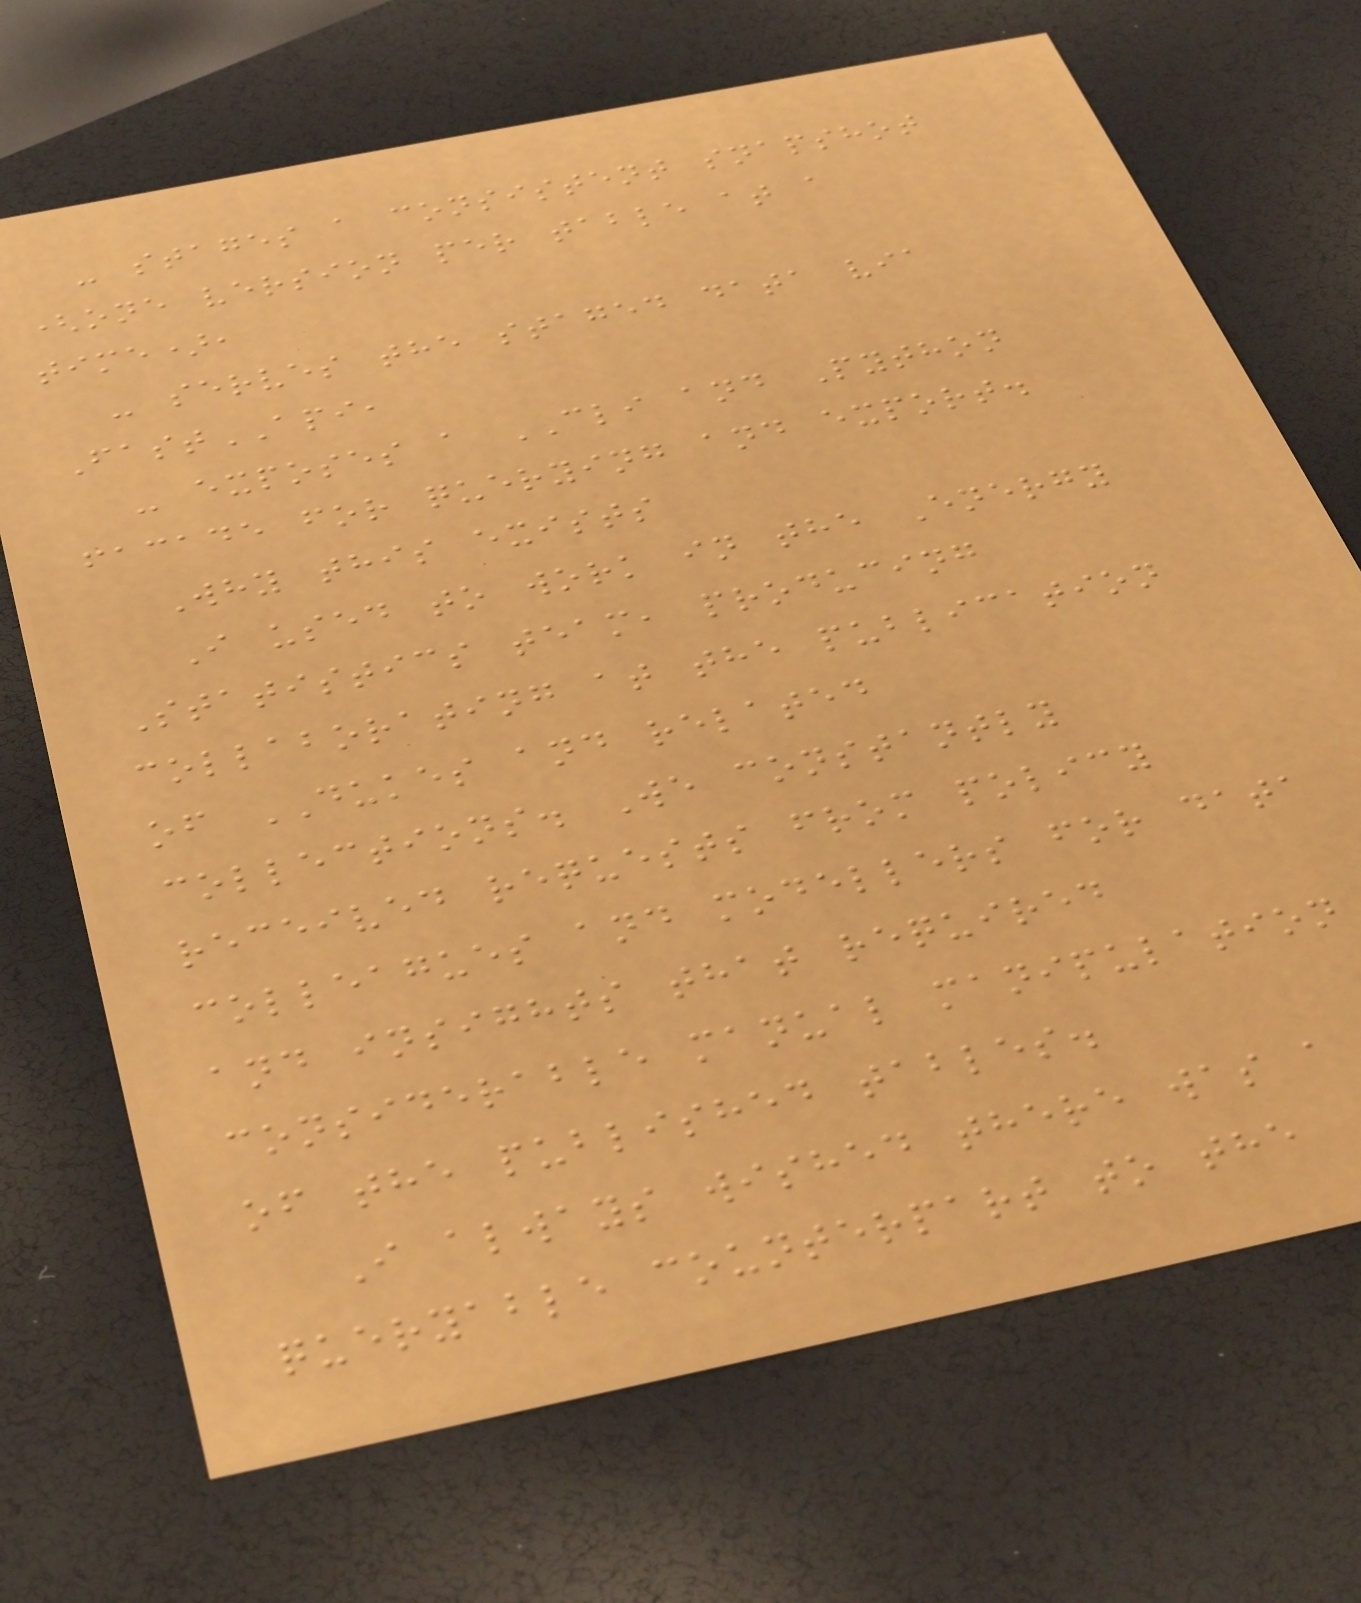- stages a consistent snapshot
(one version per table at a
time),
- serves the staged data via
FastAPI,
- exposes a CLI and Python
facade for querying and export.
Why this exists
I used to work in the Energy
Statistics team, producing
collaborating at the publication
of DUKES and related
collections. We constantly
received requests from policy
colleagues and modellers for data
and insights that required
considerable manual manipulation
of the published tables.
I always wished there was a
queryable counterpart to the
